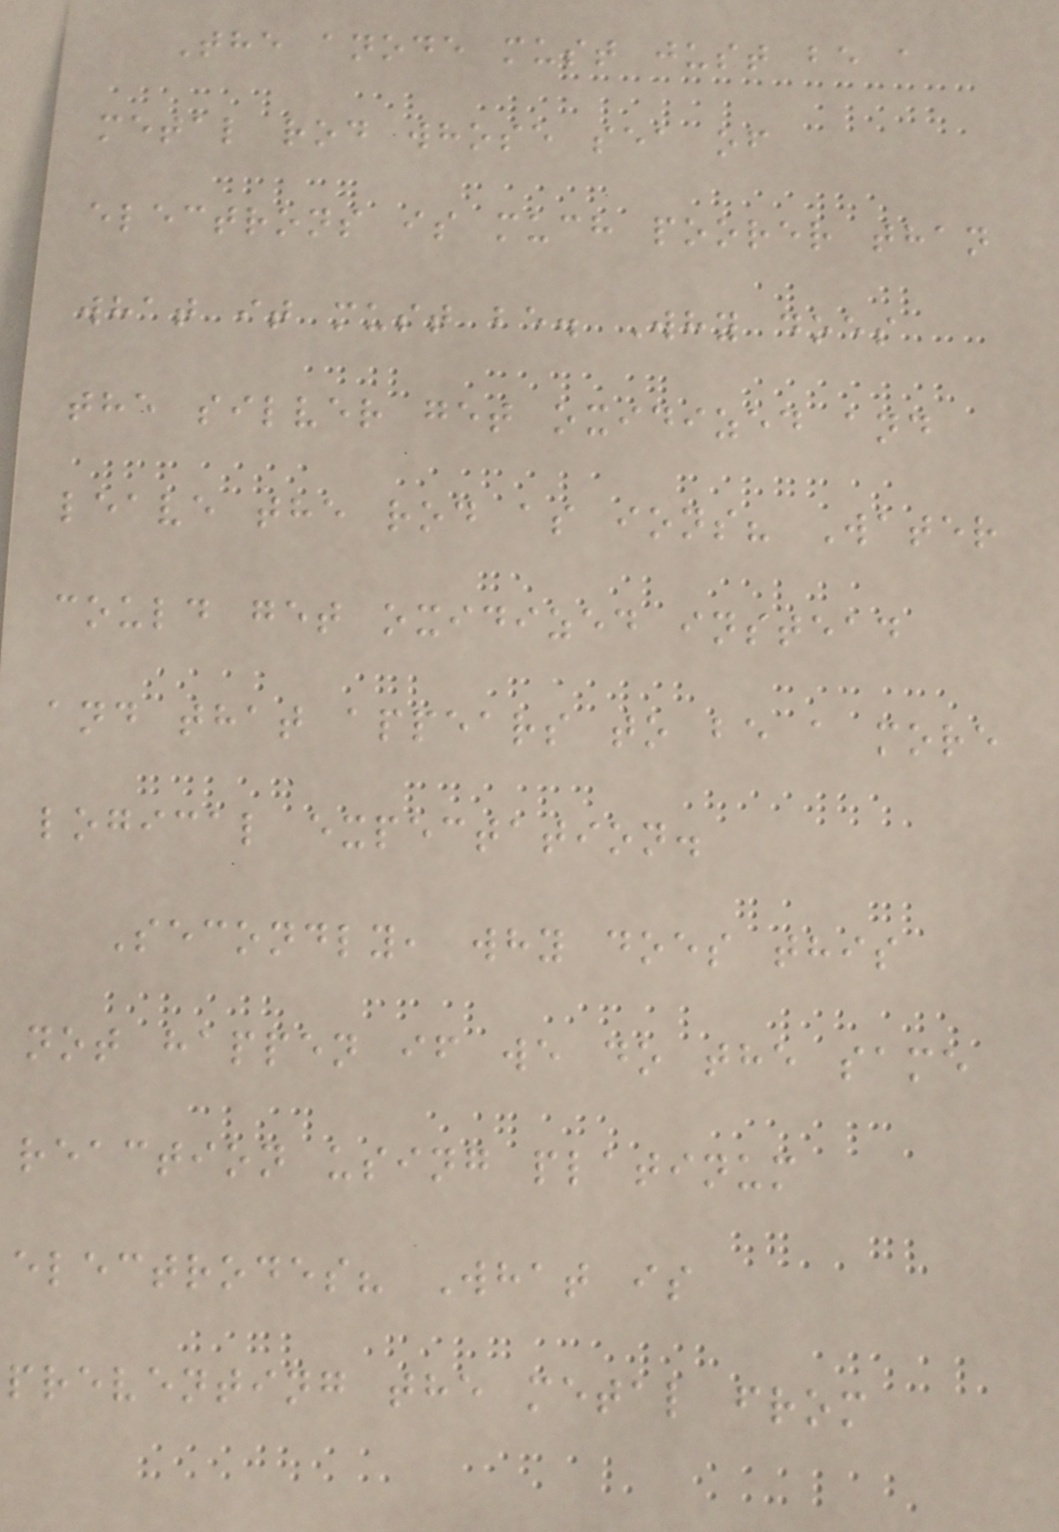The anode must just be a
metal rod whose sea of
electrons is much poorer than
what it must be. Why does
the silver get oxidized and
leave the rod as ions? Water
could get oxidized instead
and that appears to be a more
logical expectation.
Secondly, why does this
not happen if we do the same
reaction using platinum
electrodes? What is
preventing the metal from
